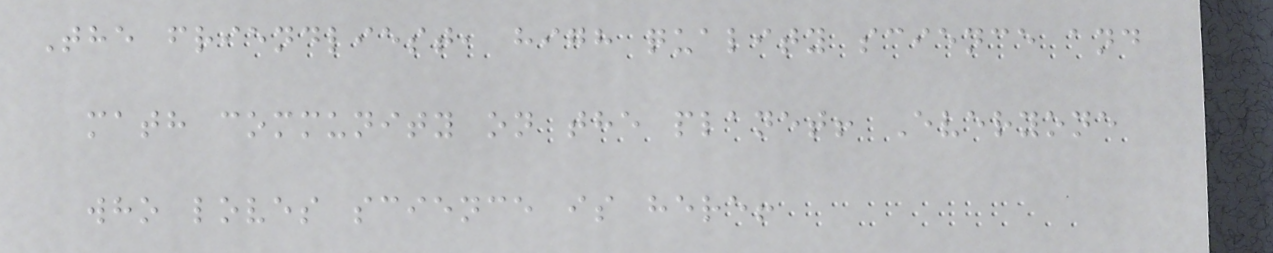The friendliest, high quality science and
math community on the planet! Everyone
who loves science is here!
